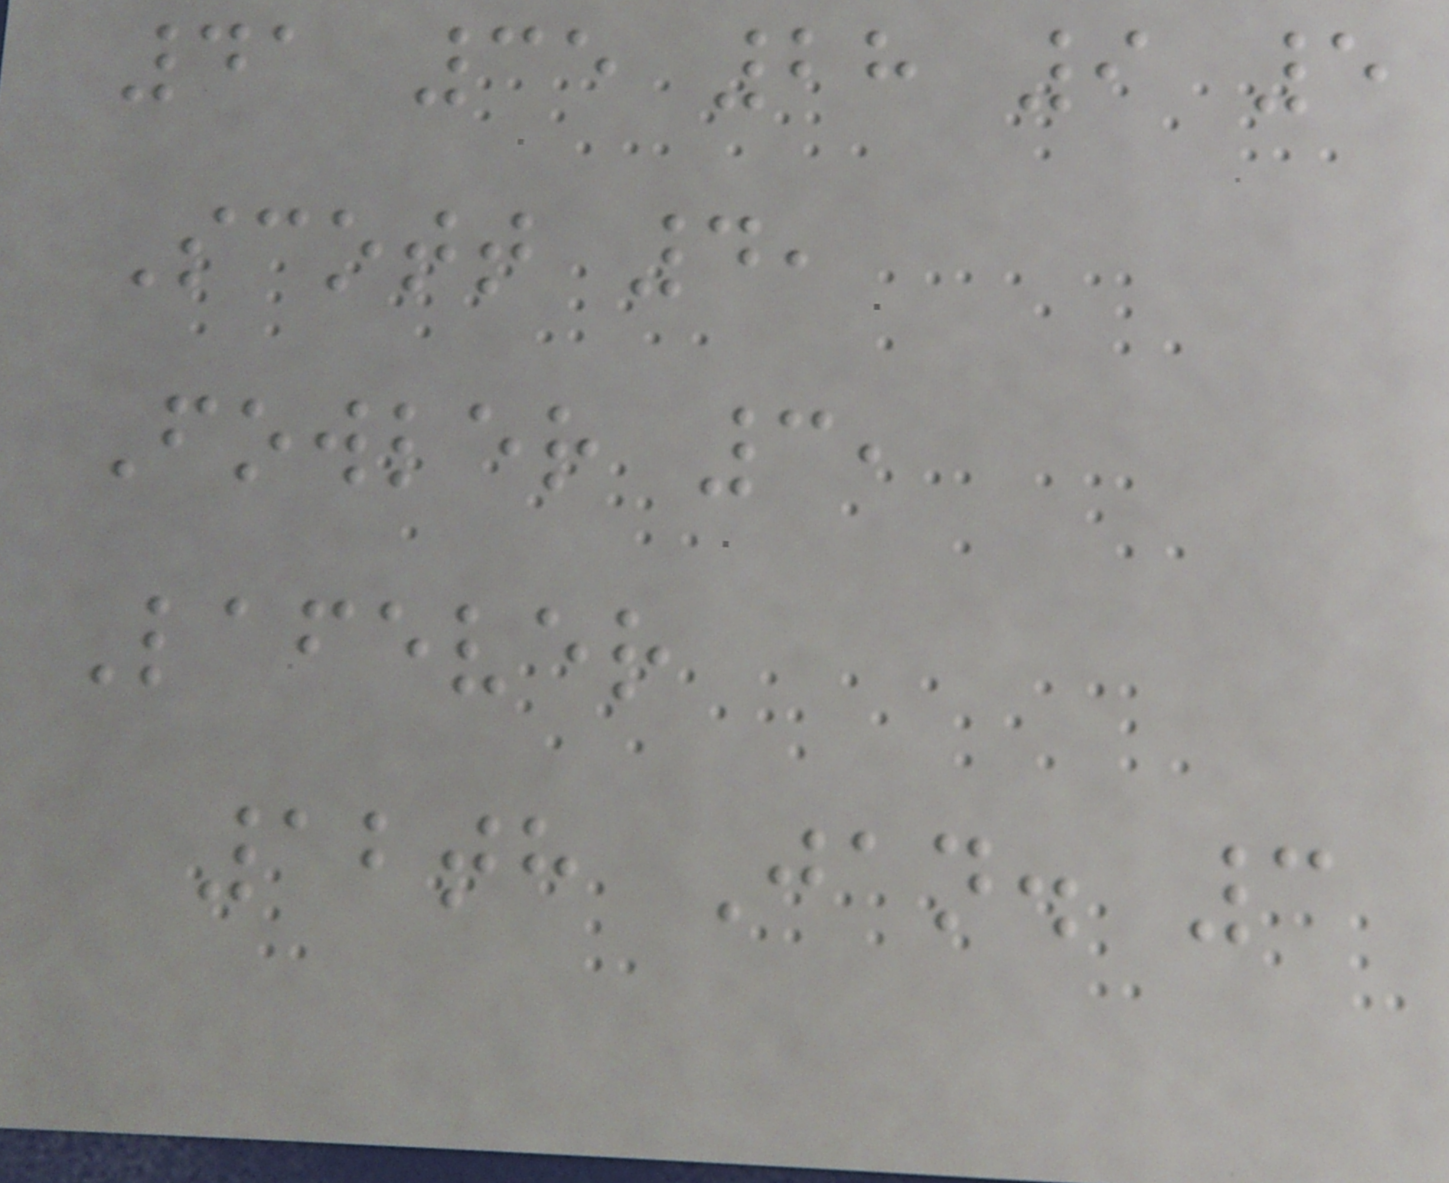41 35 28 9 5
Scott 4,
Fowler 3,
Lafever
12th Jan. 3
